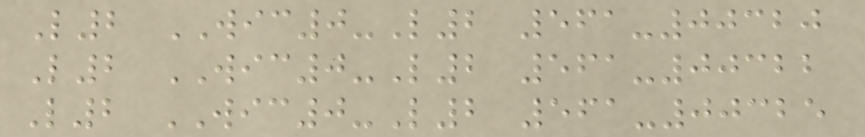L2 WIC0-L2 561-00320
L2 WIC0-L2 561-00322
L2 WIC0-L2 561-00325
